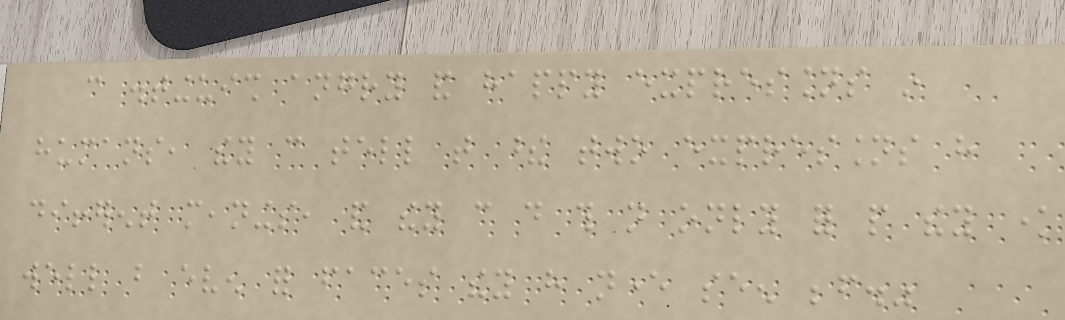can distinguish angry and happy expressions in
humans, they can tell that these two expressions have
different meanings, and they can do this not only for people they know
well but even for faces they have never seen before."
